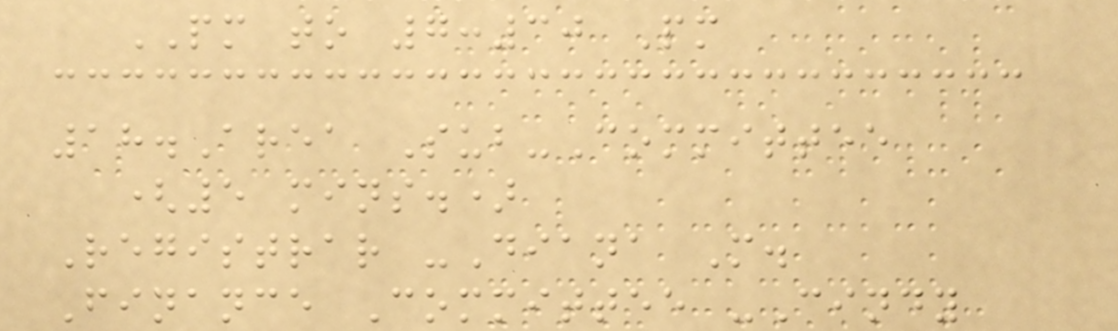PM to 7:30 Pm
18.Area Sub-Committee
(5 mins.)
Registrar -Diana M.
Finance Committee -Cindy
